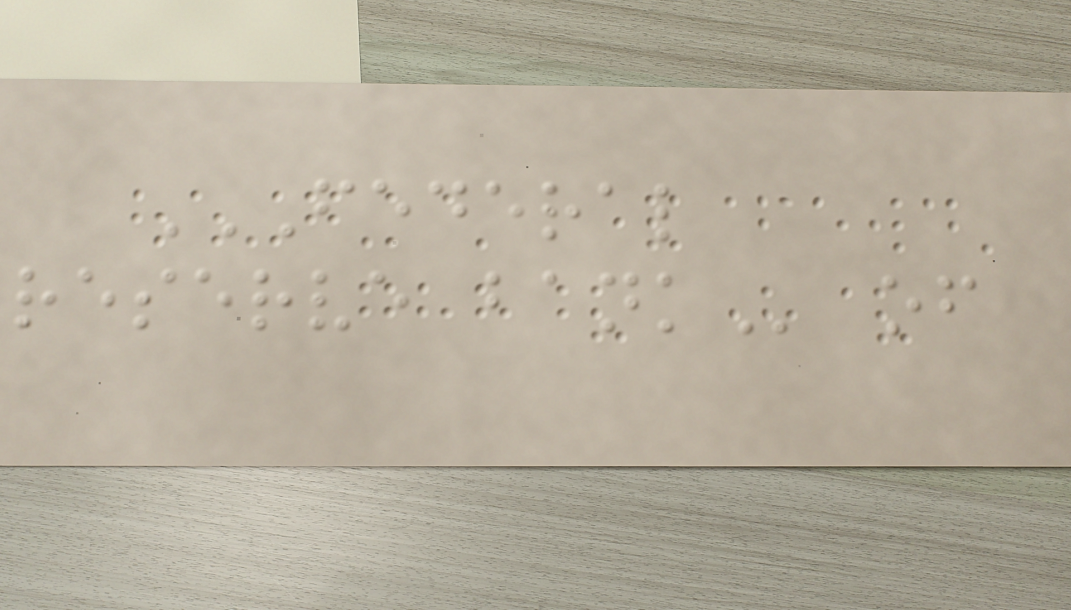FEDERAL
RESERVE BANK of
